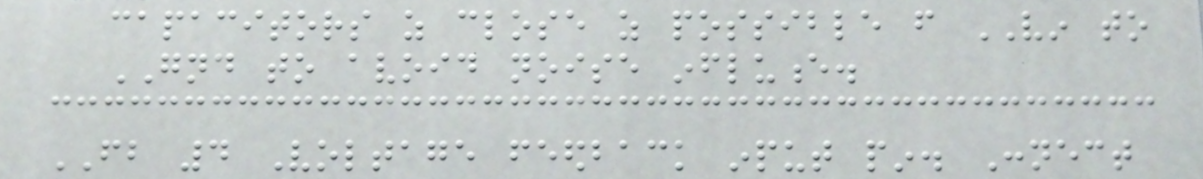capacitors as close as possible from VIN to
GND to avoid noise influence.
FB 4 Voltage feedback input pin. Connect
